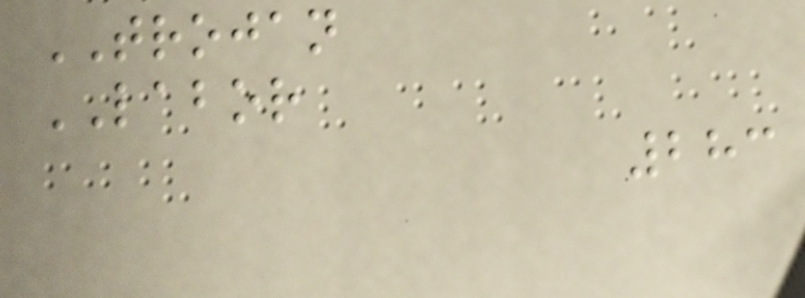TROJAN
LABOR
283
